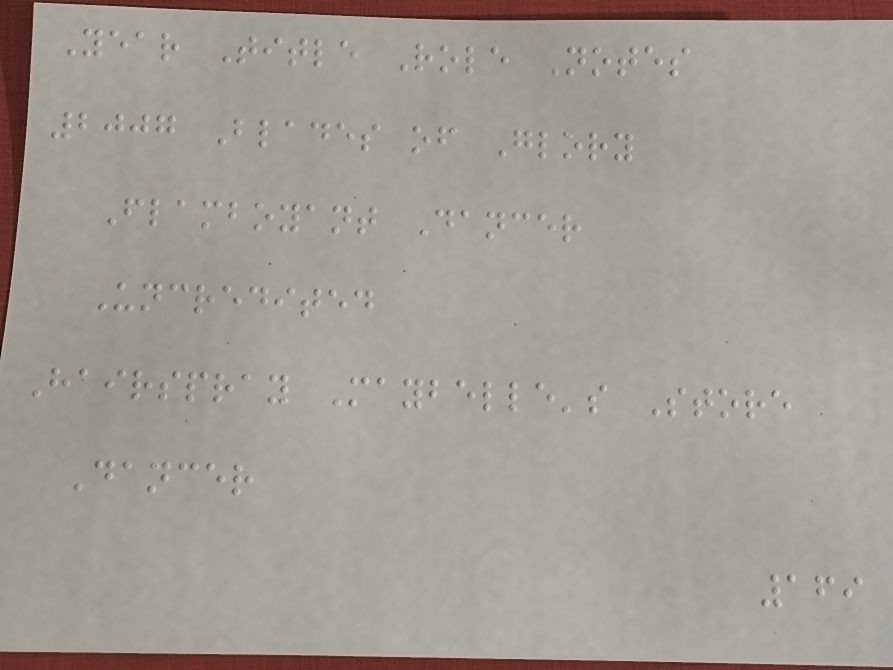Year Title Role Notes
2007 Blades of Glory
Flamboyant Dancer
Uncredited
Hairspray Maybelle's Store
Dancer
169
